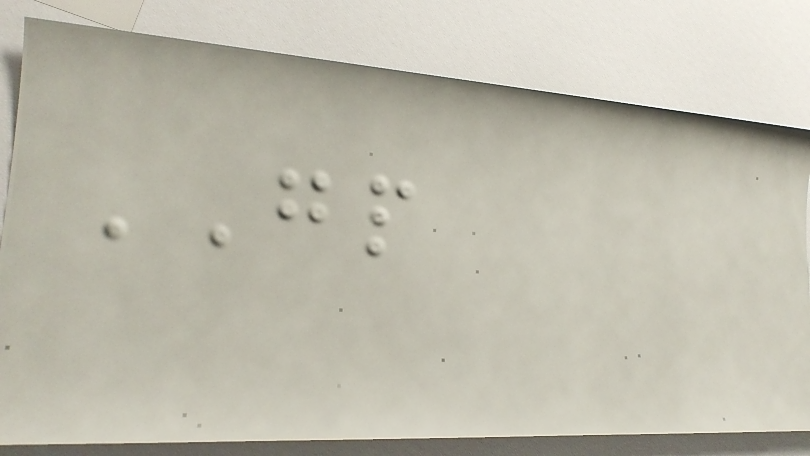GP
